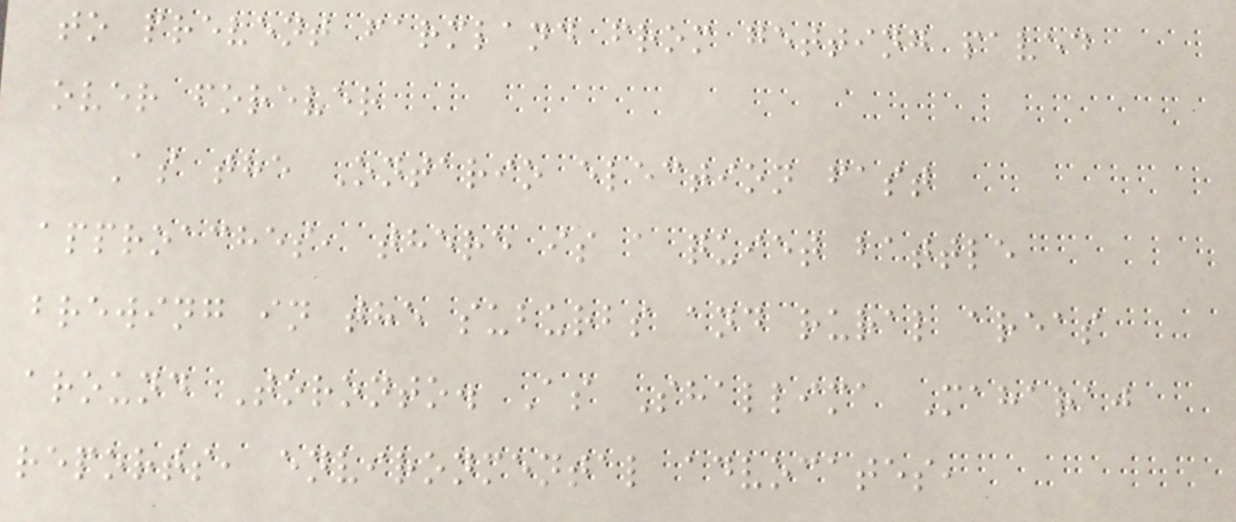to prevent farmland from getting paved
over forever
As the Ontario election fast
approaches, there is a quiet battle
brewing in the suburbs and rural areas
around Toronto. As Shallima Maharaj
reports, environmental advocates,
